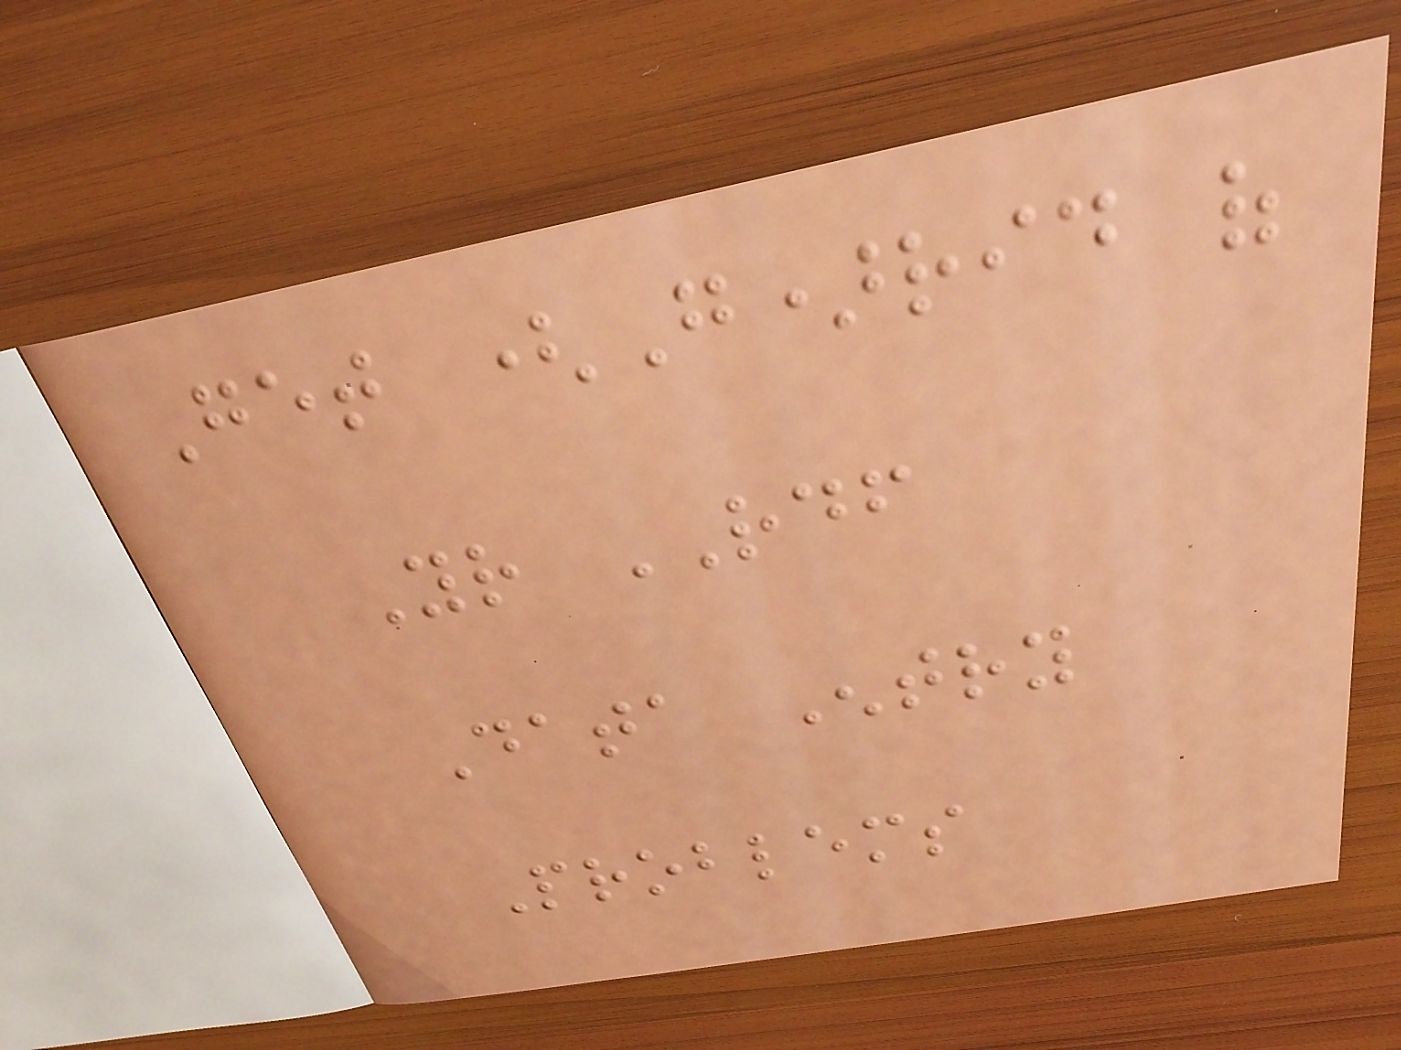Get (G)rid of
Your RDF
Data Entry
Problems
